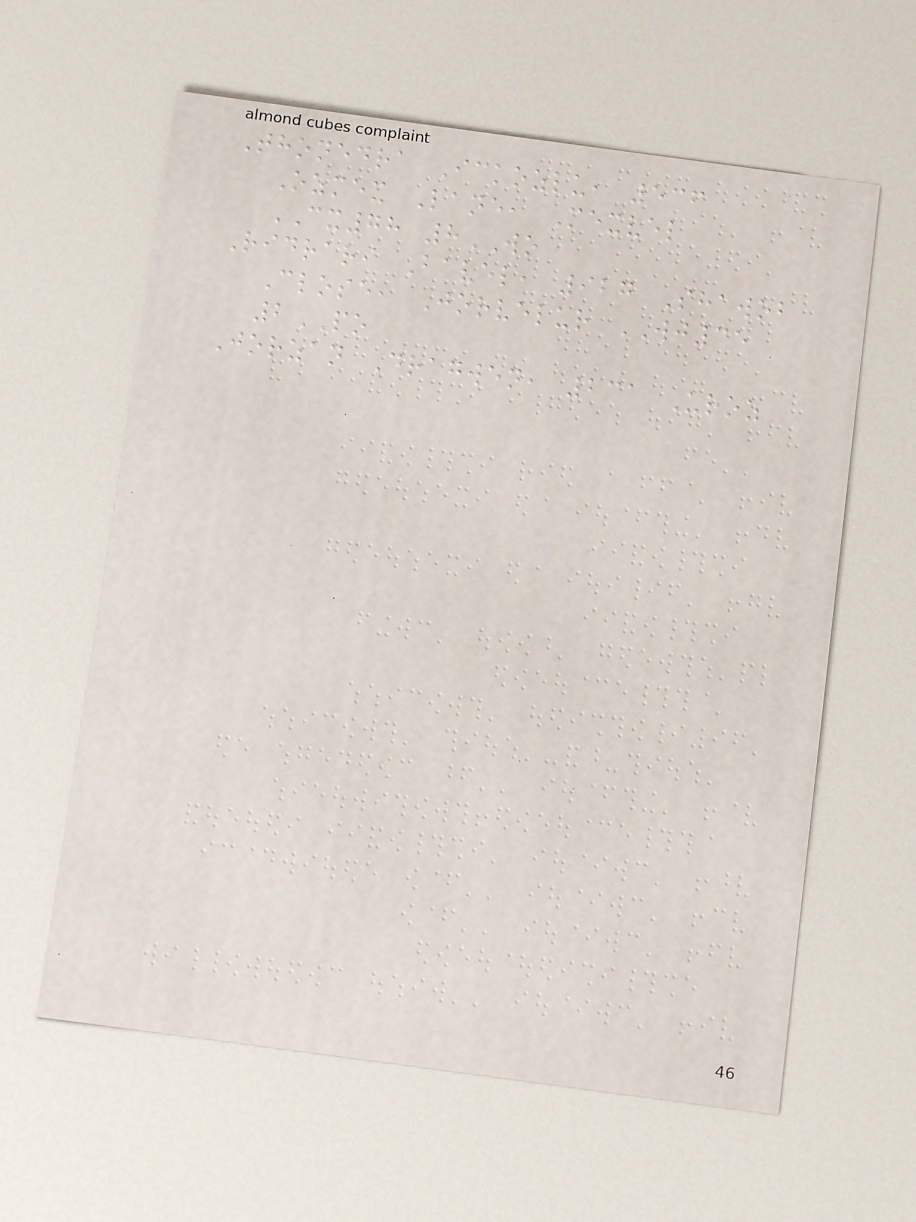Thonedra Ickozlu, 536
Ozmex Lane, Mexvel
CX78 8WO
Ridrari Bavel, 927 Shawob
Close, Jorvelur WJ35
2PO
Jorzan Dragwen, 231 Uroz
